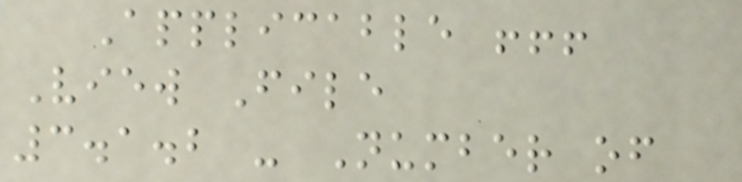Applicable !!!
View File
3.1.2 - Number of
